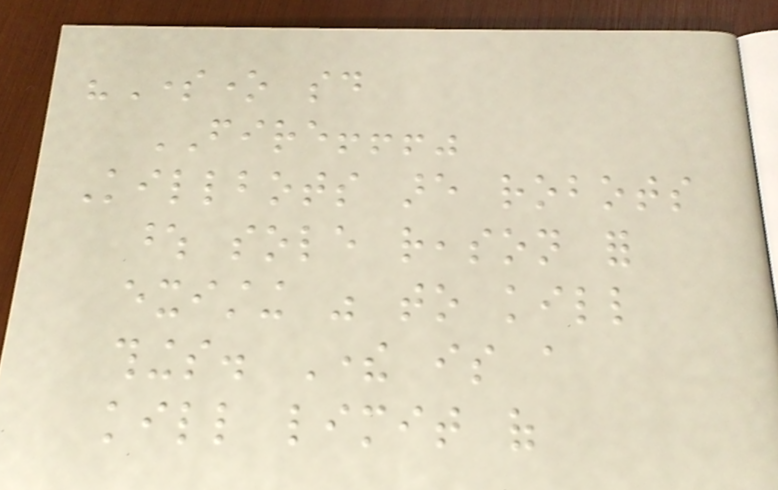"Someone said
FIRE!!!"
Killbots are robots
whose sole reason for
existing was to kill
things. There is a
kill limit of
